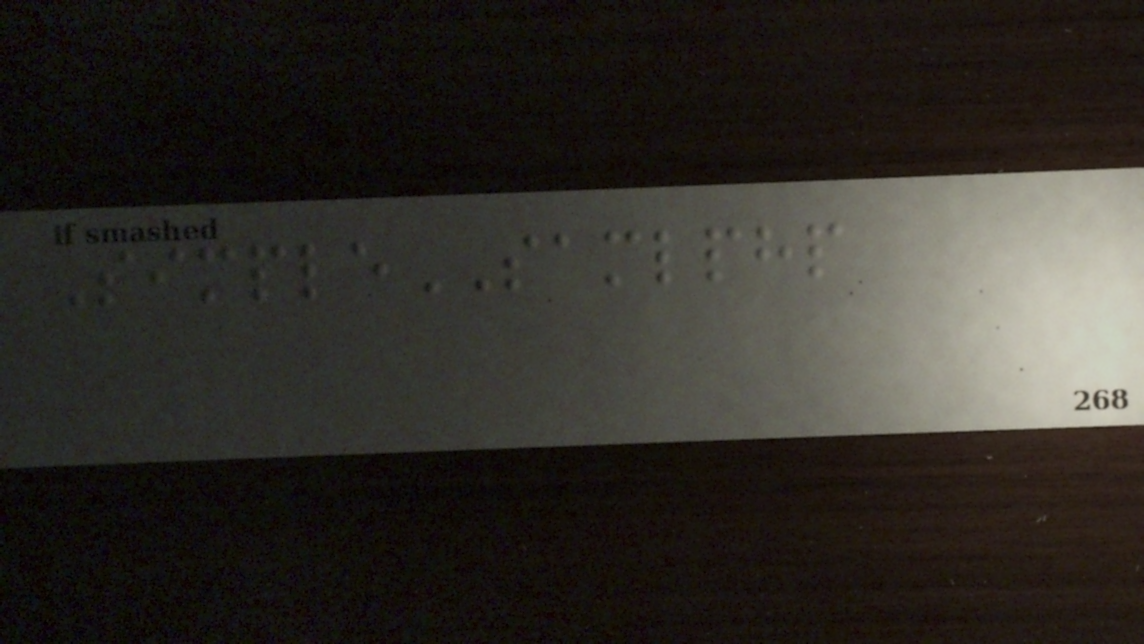SimpleSAMLPHP
